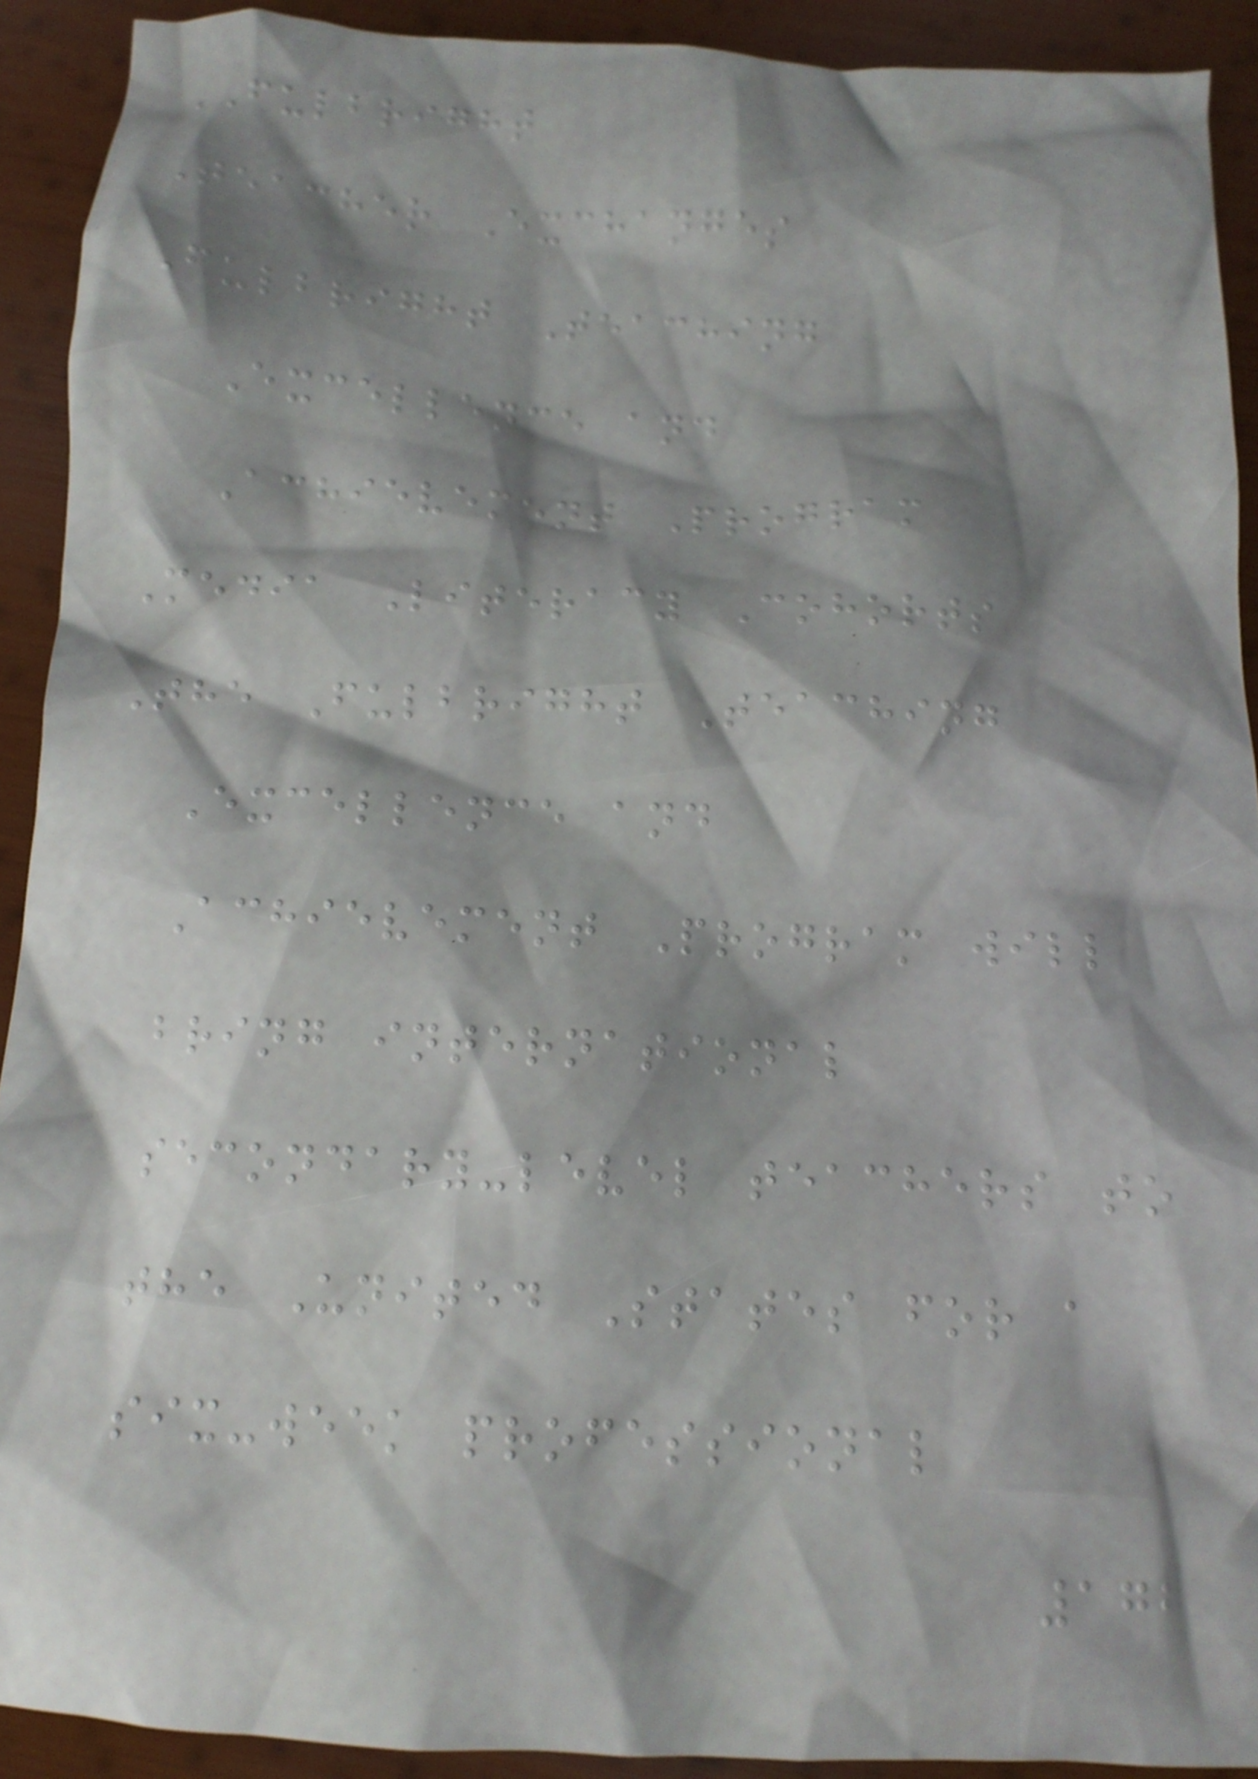FULBRIGHT
Teacher Exchanges
Fulbright Teaching
Excellence and
Achievement Program
Media Literacy Cohorts
The Fulbright Teaching
Excellence and
Achievement Program will
bring international
secondary-level teachers to
the United States for a
six-week professional
172
